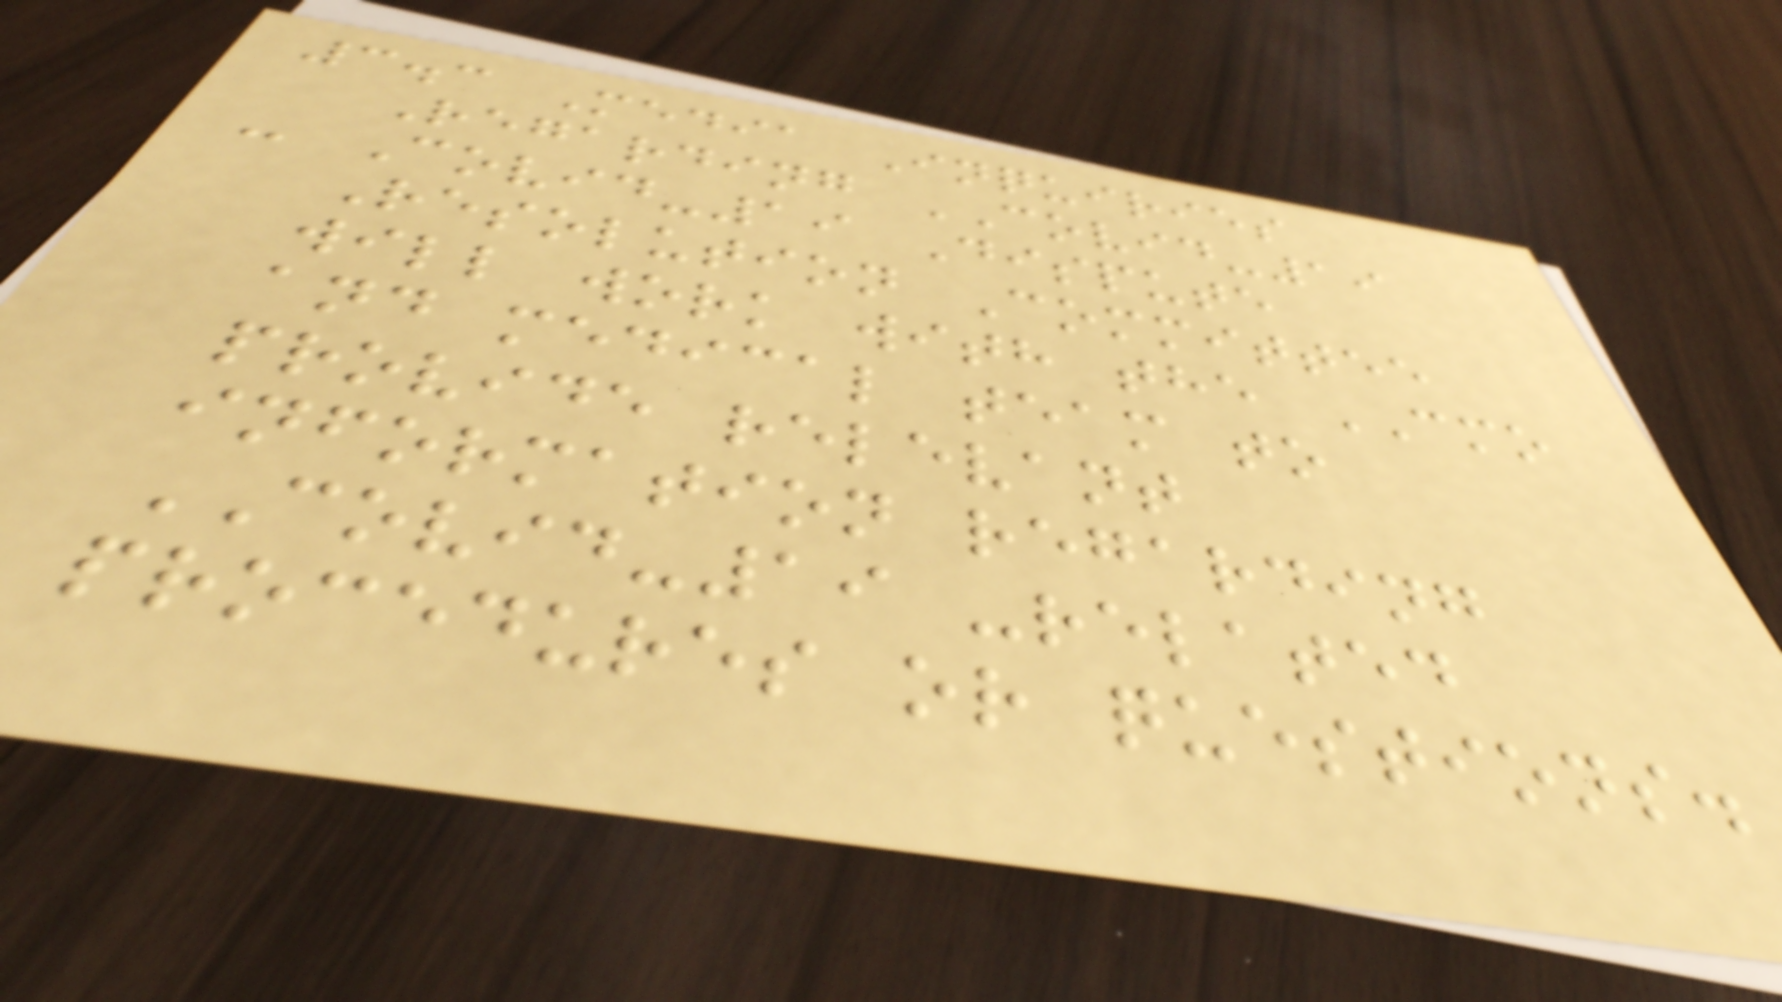3.3 Media Inquiries
Regarding COVID-19
- Covid-19 Dispute
Resolution Committee
will work with the CMO
and medical team to
provide relevant
information regarding
COVID-19 -related
procedures or questions.
